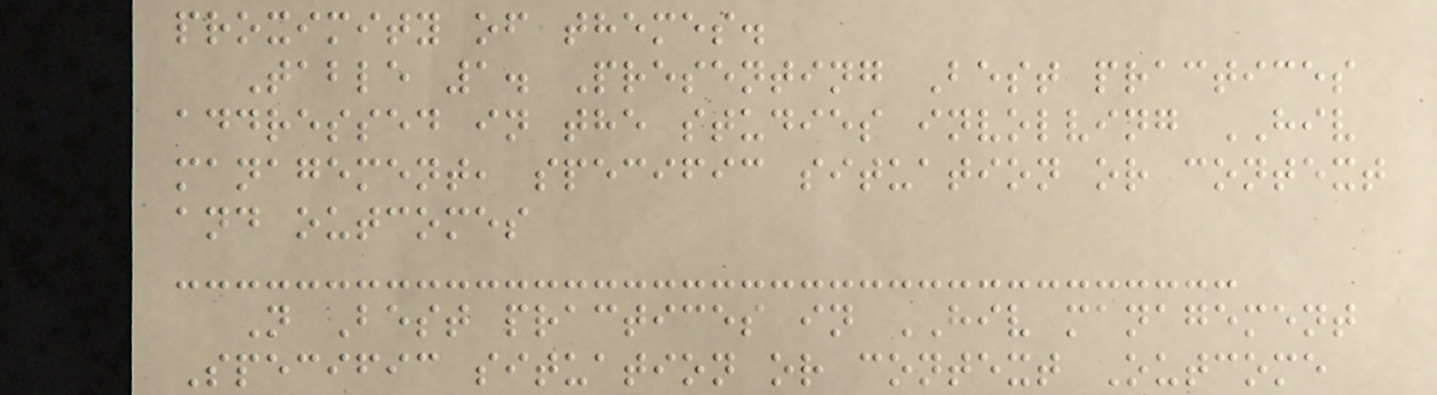proximity of themes.
Table 1. Presenting Best practices
addressed in the studies involving HIV
management, specific situation or context
and outcomes
N Best practices in HIV management
Specific situation or context Outcome
